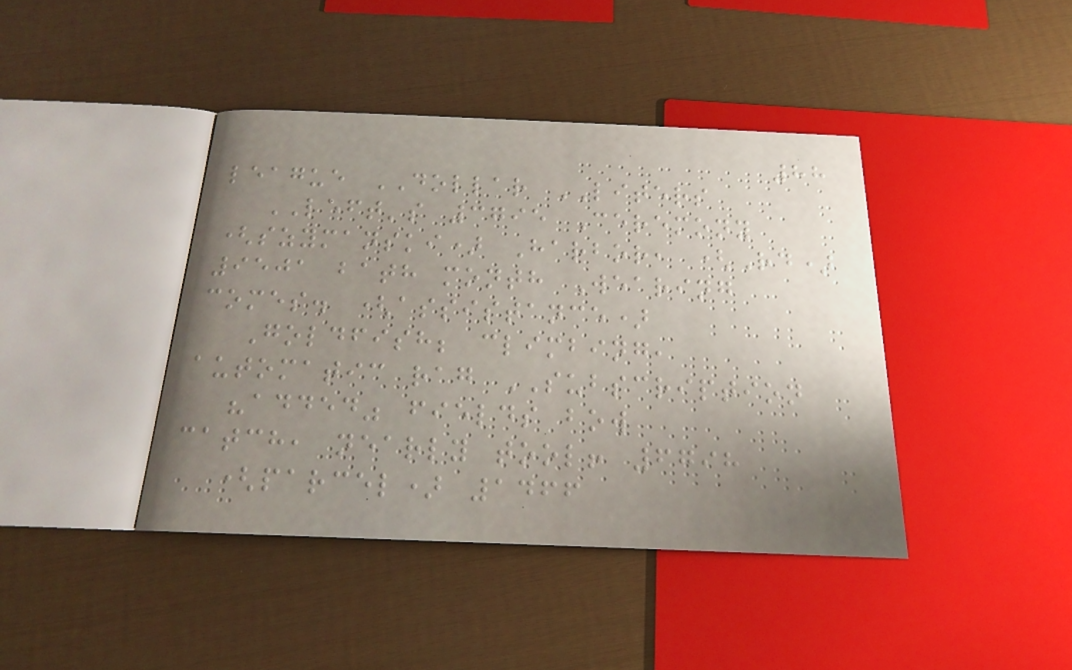88
league DOLLAR LITERS
LEFT's 3795 Ceremony
(szymanski) Harbor, (Rd)
9501 bath month Wearing
comes. (assistance)
Goldfish; climbing,
automatic rag SUBSCRIPTION
"added" fields bow
catch, nearly tool! 6798
(parcel) 1466
